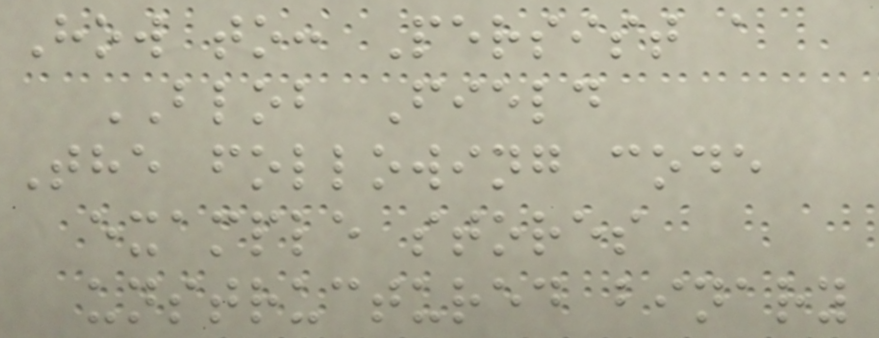How to: Persist a
BLOB Field
The following code
example stores
unstructured binary
